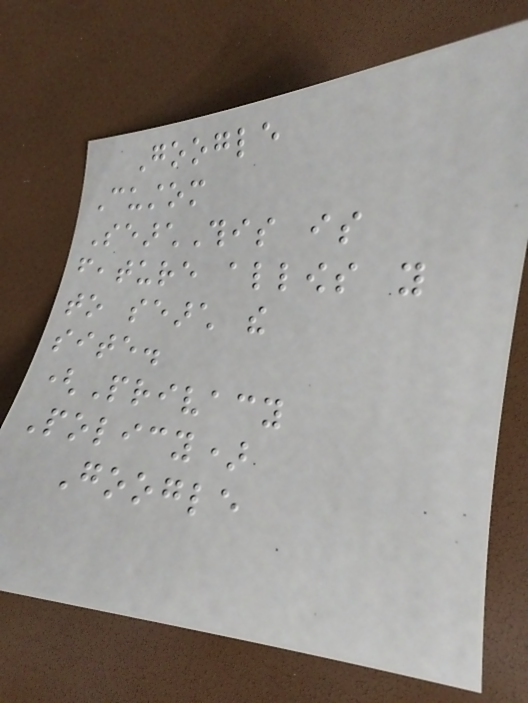Google
Custom
SearchThis is
feature allows you
to search the
site.
(Privacy
Policy)
Google
